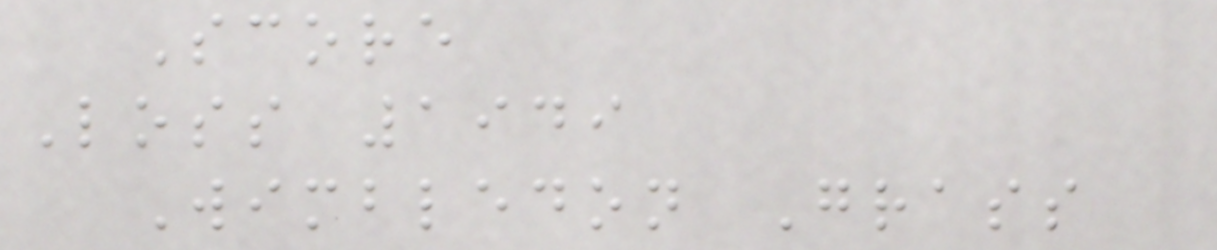Score
Loss 1949
Wimbledon Grass
